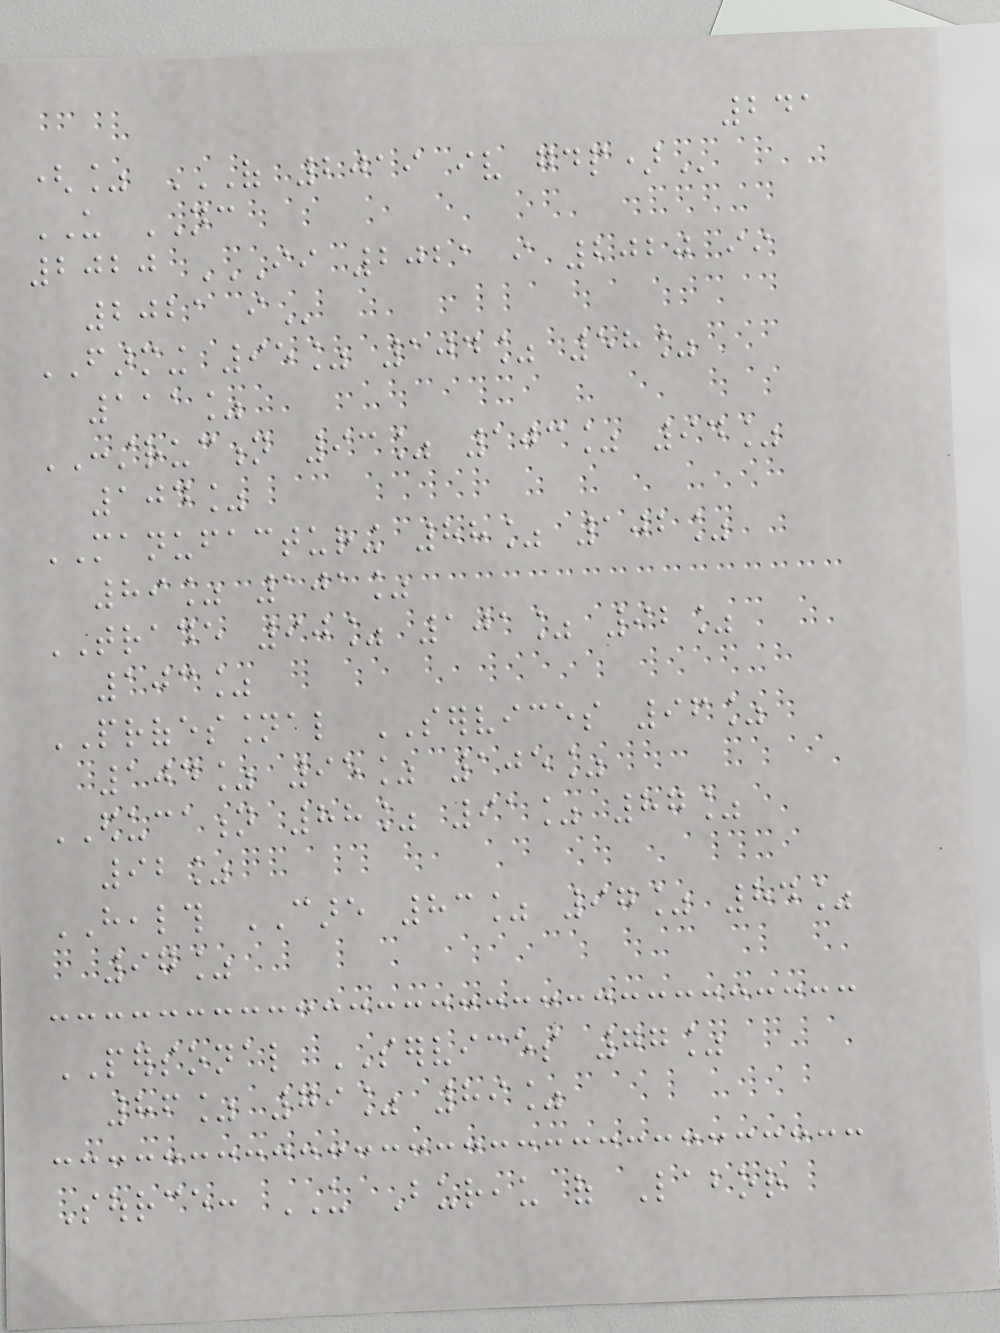241
(% OF 2019 IV GDP)
US NC
2020 II 2021 I 2020 II
2021 I
FARMING 95% 104% 58%
111%
CONSTRUCTION 93% 103% 94%
104%
MANUFACTURING 88% 102%
89% 101%
TRADE 90% 101% 92%
103%
PROFESSIONAL SERVICES 96%
104% 95% 105%
EDUCATION 88% 91% 87%
92%
HEALTH CARE 83% 97% 84%
97%
PERSONAL SERVICES 77%
86% 79% 89%
Source: US Bureau of Labor
